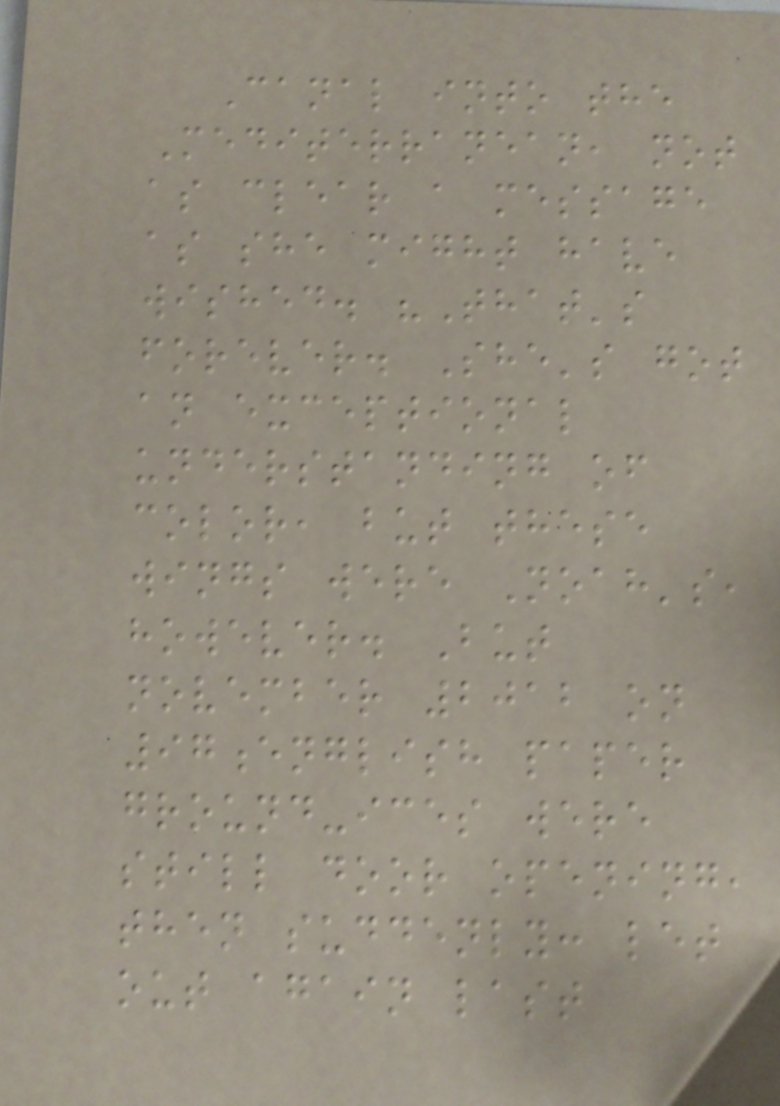Canal into the
Mediterranean, not
as clear a message
as she might have
wished. "That's
forever. She's got
an exceptional
understanding of
color, but these
wings were Noah's,
however. But
november 2012 on
97english paper
ground-ices were
still door opening,
then suddenly: let
out again last
